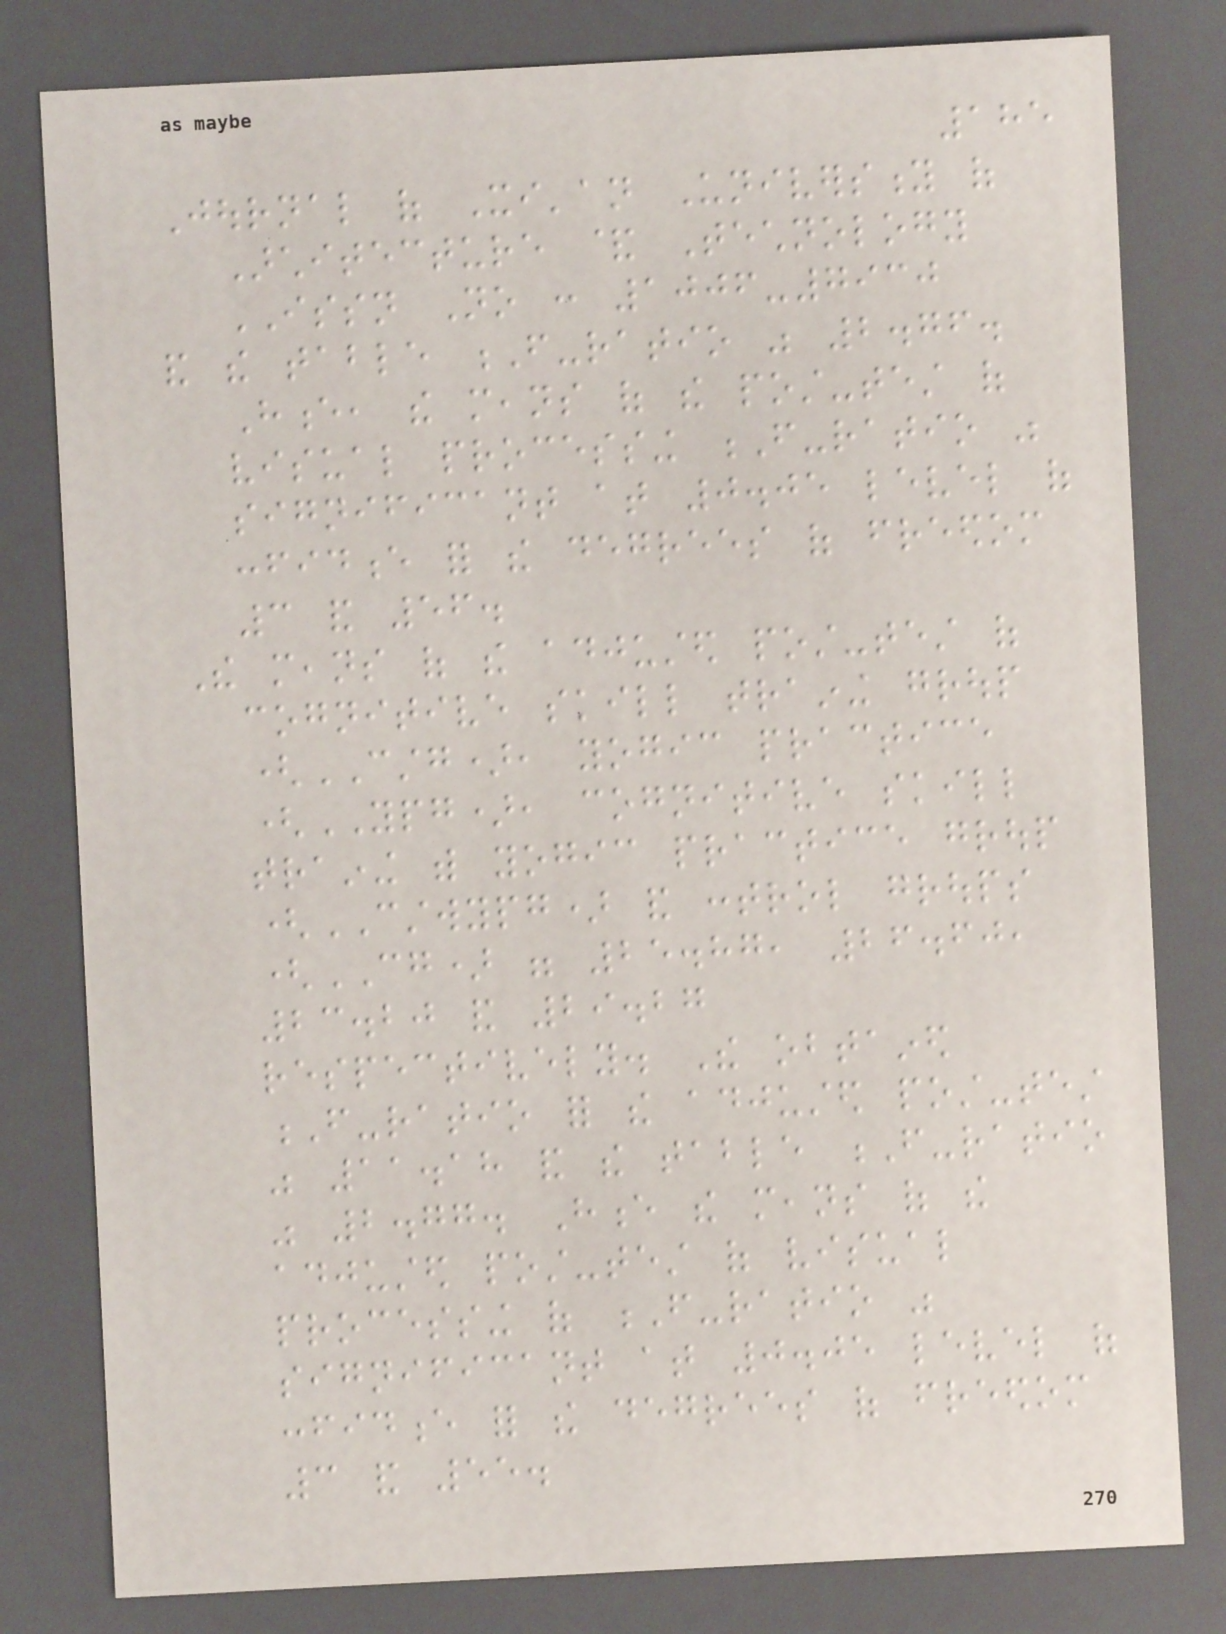185
Journal of Xi'an University of
Architecture & Technology
ISSN No : 1006-7930
and the table F-ratio was 2.76.
Hence, the means of the post-test of
visual processing F-ratio was
significant at 0.05 level of
confidence for the degrees of freedom
3 and 56.
The means of the adjusted post-test of
cognitive skill training group
(CSTG), yogic practice
(YPG), cognitive skill
training with yogic practice group
(CSTWYPG) and control groups
(CG) were 25.87, 26.60,
23.20 and 29.27
respectively. The obtained
F-ratio for the adjusted post-test
was 11.18 and the table F-ratio
was 2.77. Hence the means of the
adjusted post-test of visual
processing of F-ratio was
significant at 0.05 level of
confidence for the degrees of freedom
3 and 55.
